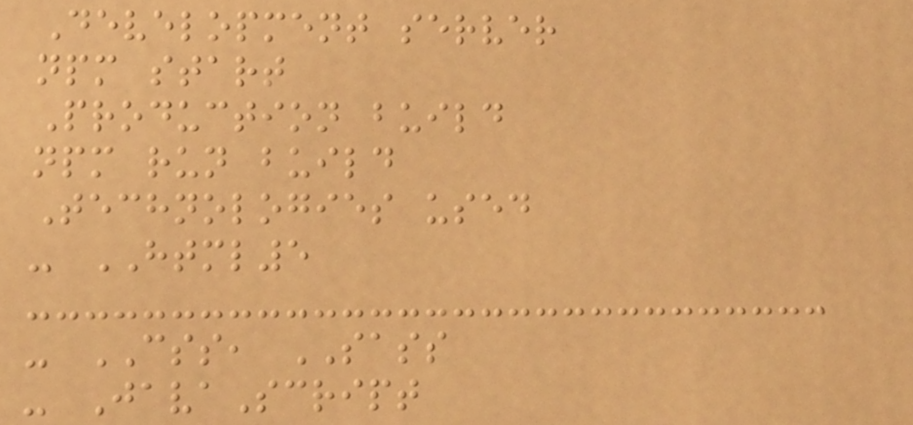Development server
npm start
Production build
npm run build
Technologies used
- HTML5
- CSS, SASS
- JavaScript
